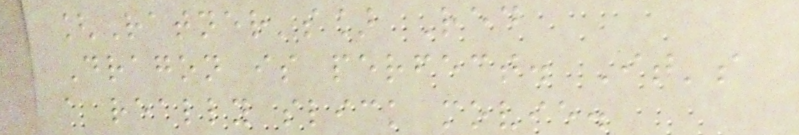[Ratner's] Red
Dragon is perfect. It's
a really slick movie.
